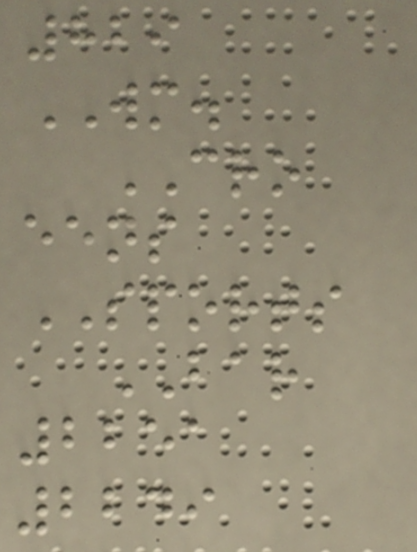829
WM.
CRO
eens
SPORTS
BAR
2251
2249
